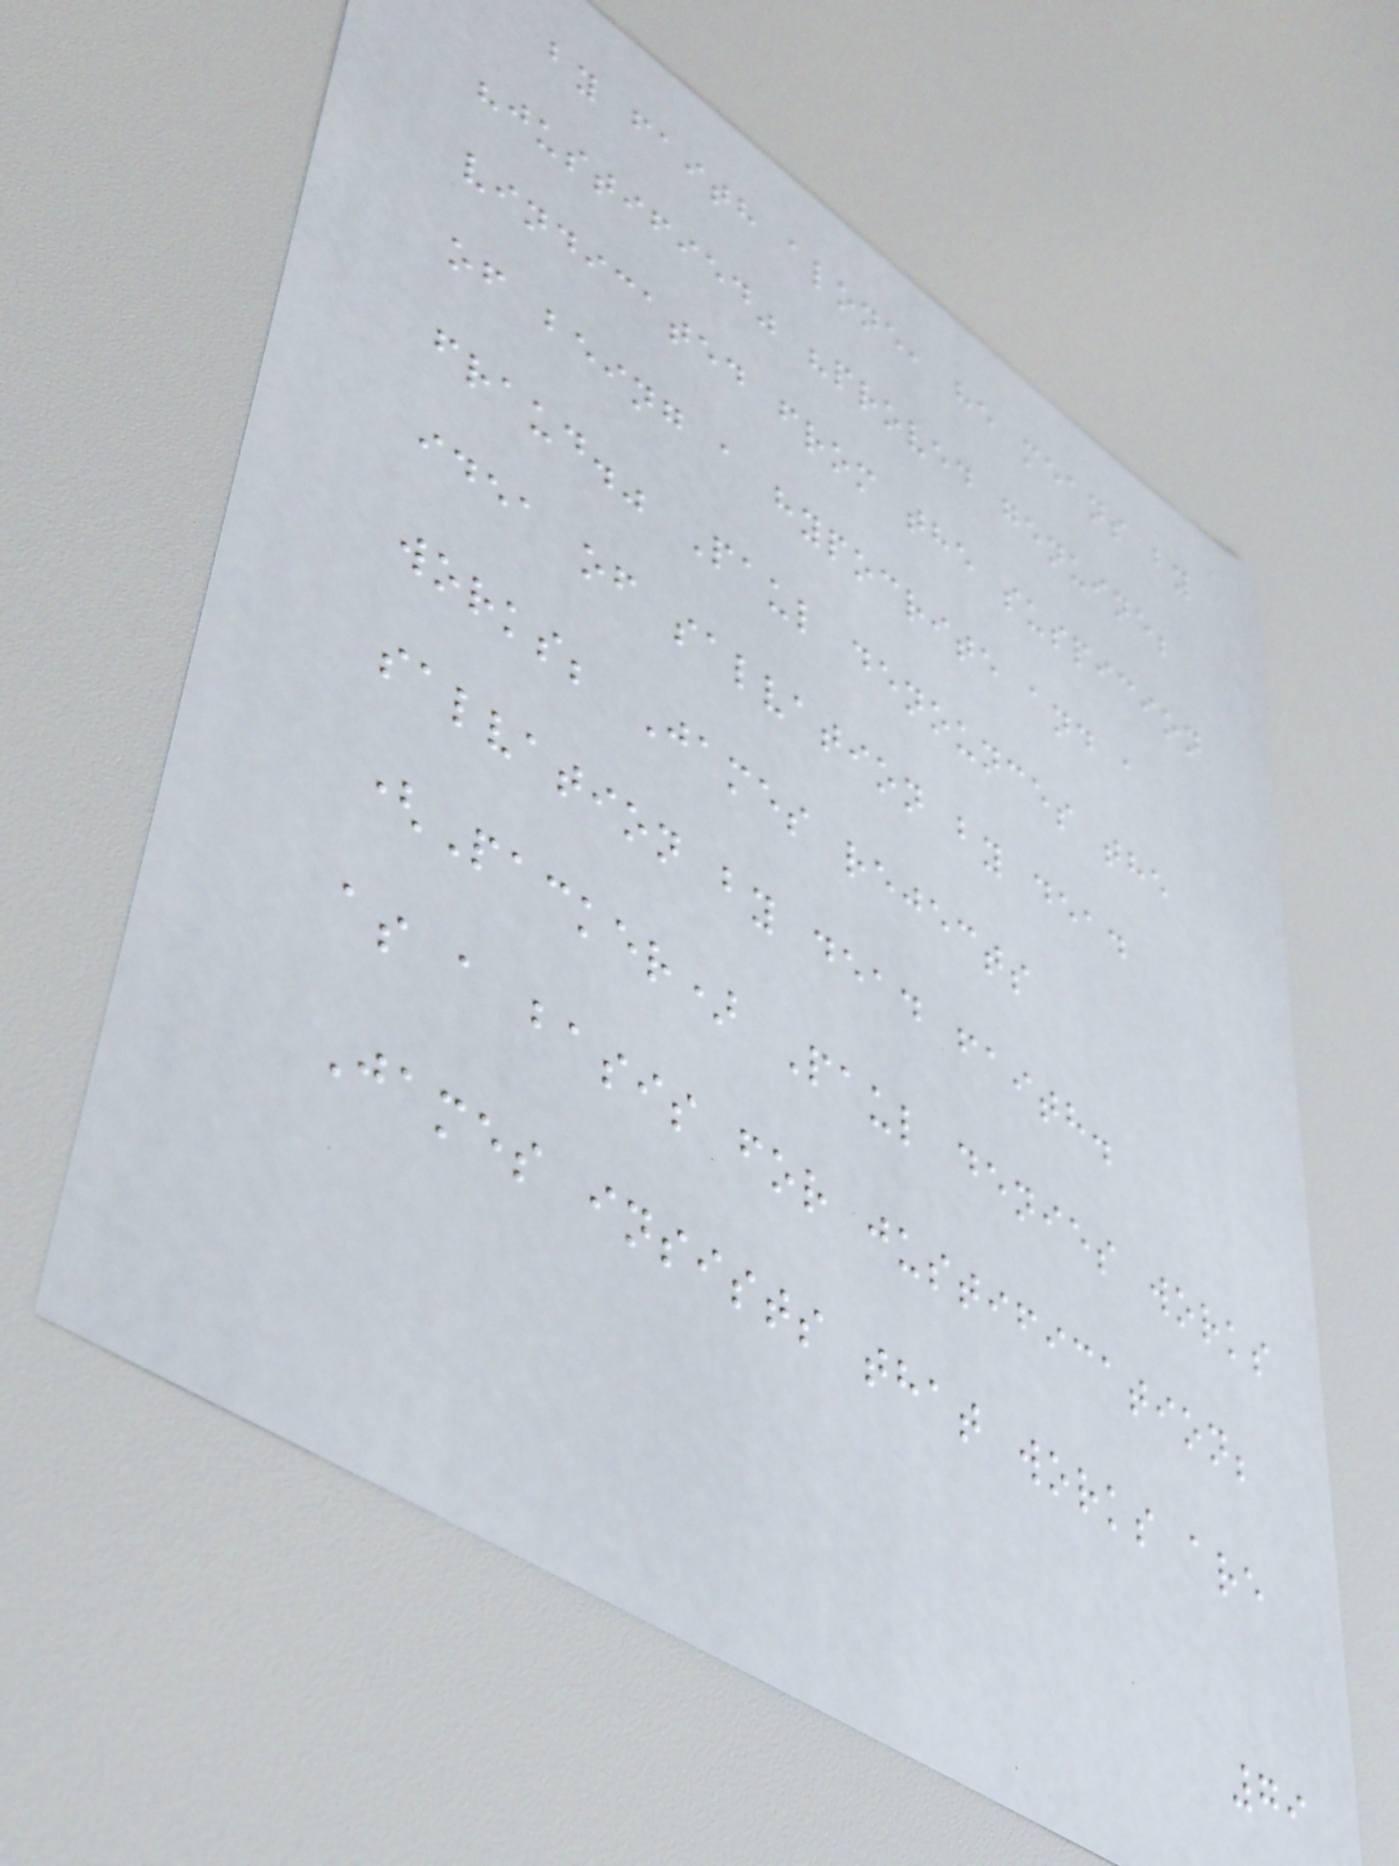by faith alone, he means by
"justified" "proved genuine;
vindicated from the suspicion
of being a hypocrite and a
fraud." Paul denounces the
idea of salvation by dead
works; James rejects
salvation by dead faith.
(Packer) Paul denies works
as a basis for justification;
James insists that works are
79
